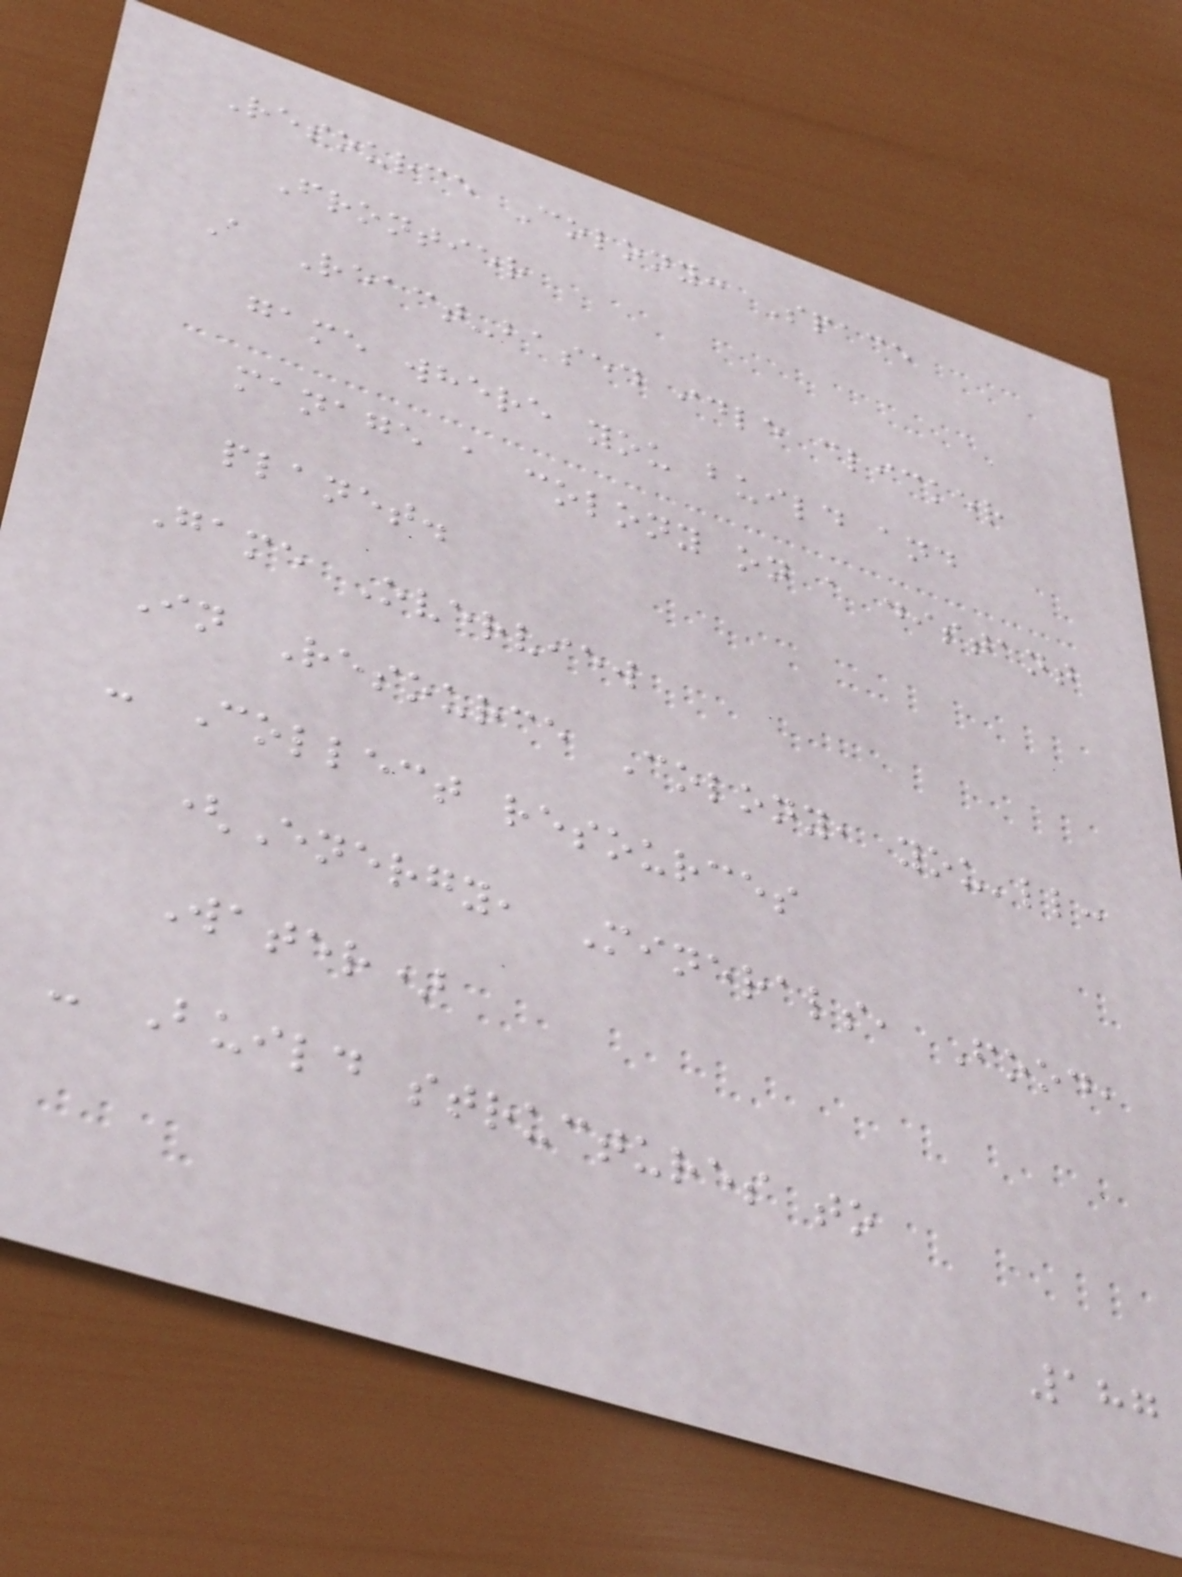Resource Colony: Space
Frontier
A React-based idle clicker
game where you build and
manage a colony on a distant
planet.
Game Overview
In Resource Colony, you'll:
- Collect resources
(Energy, Minerals, Food,
Water)
- Build structures to
187
